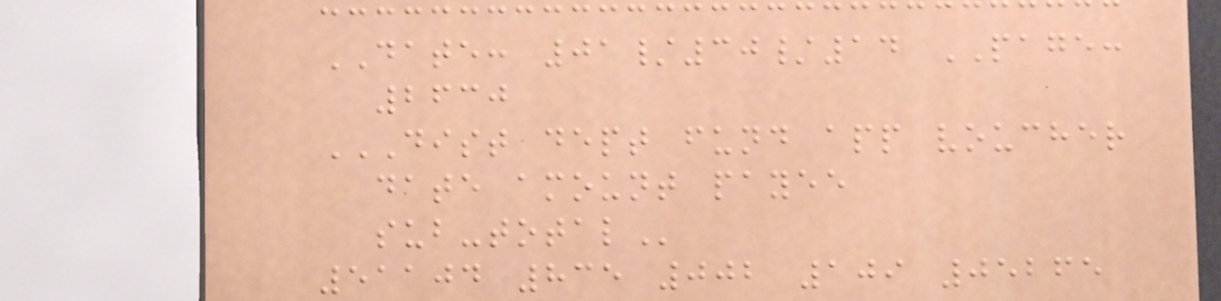DATE: 01/30/14 PAGE:
2630
DIST DEPT FUND APP VOUCHER
DATE AMOUNT PAYEE
SUB-TOTAL
51104 835 002 109 05265
